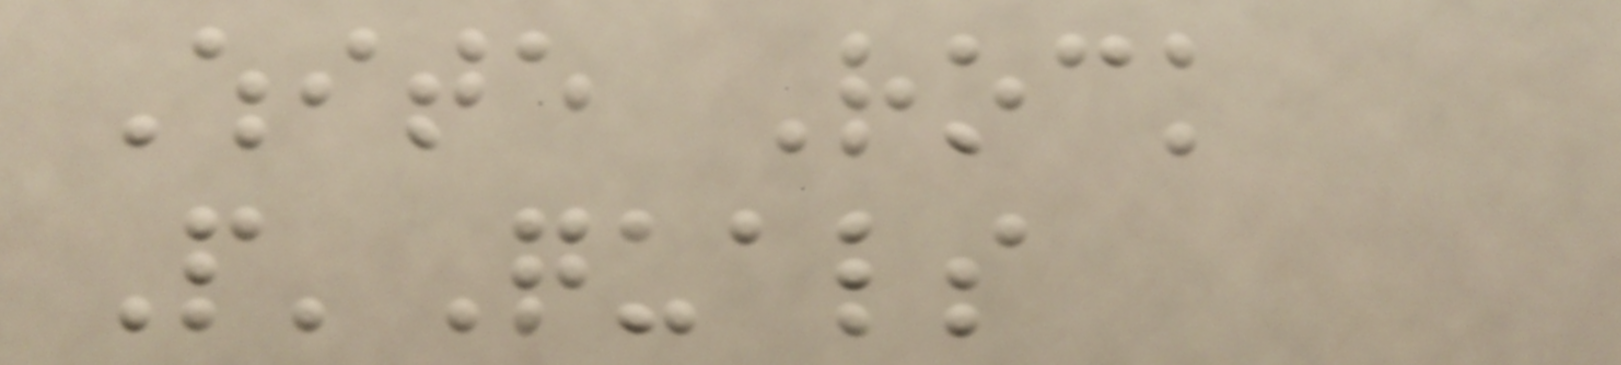White Rock
P'Quals
